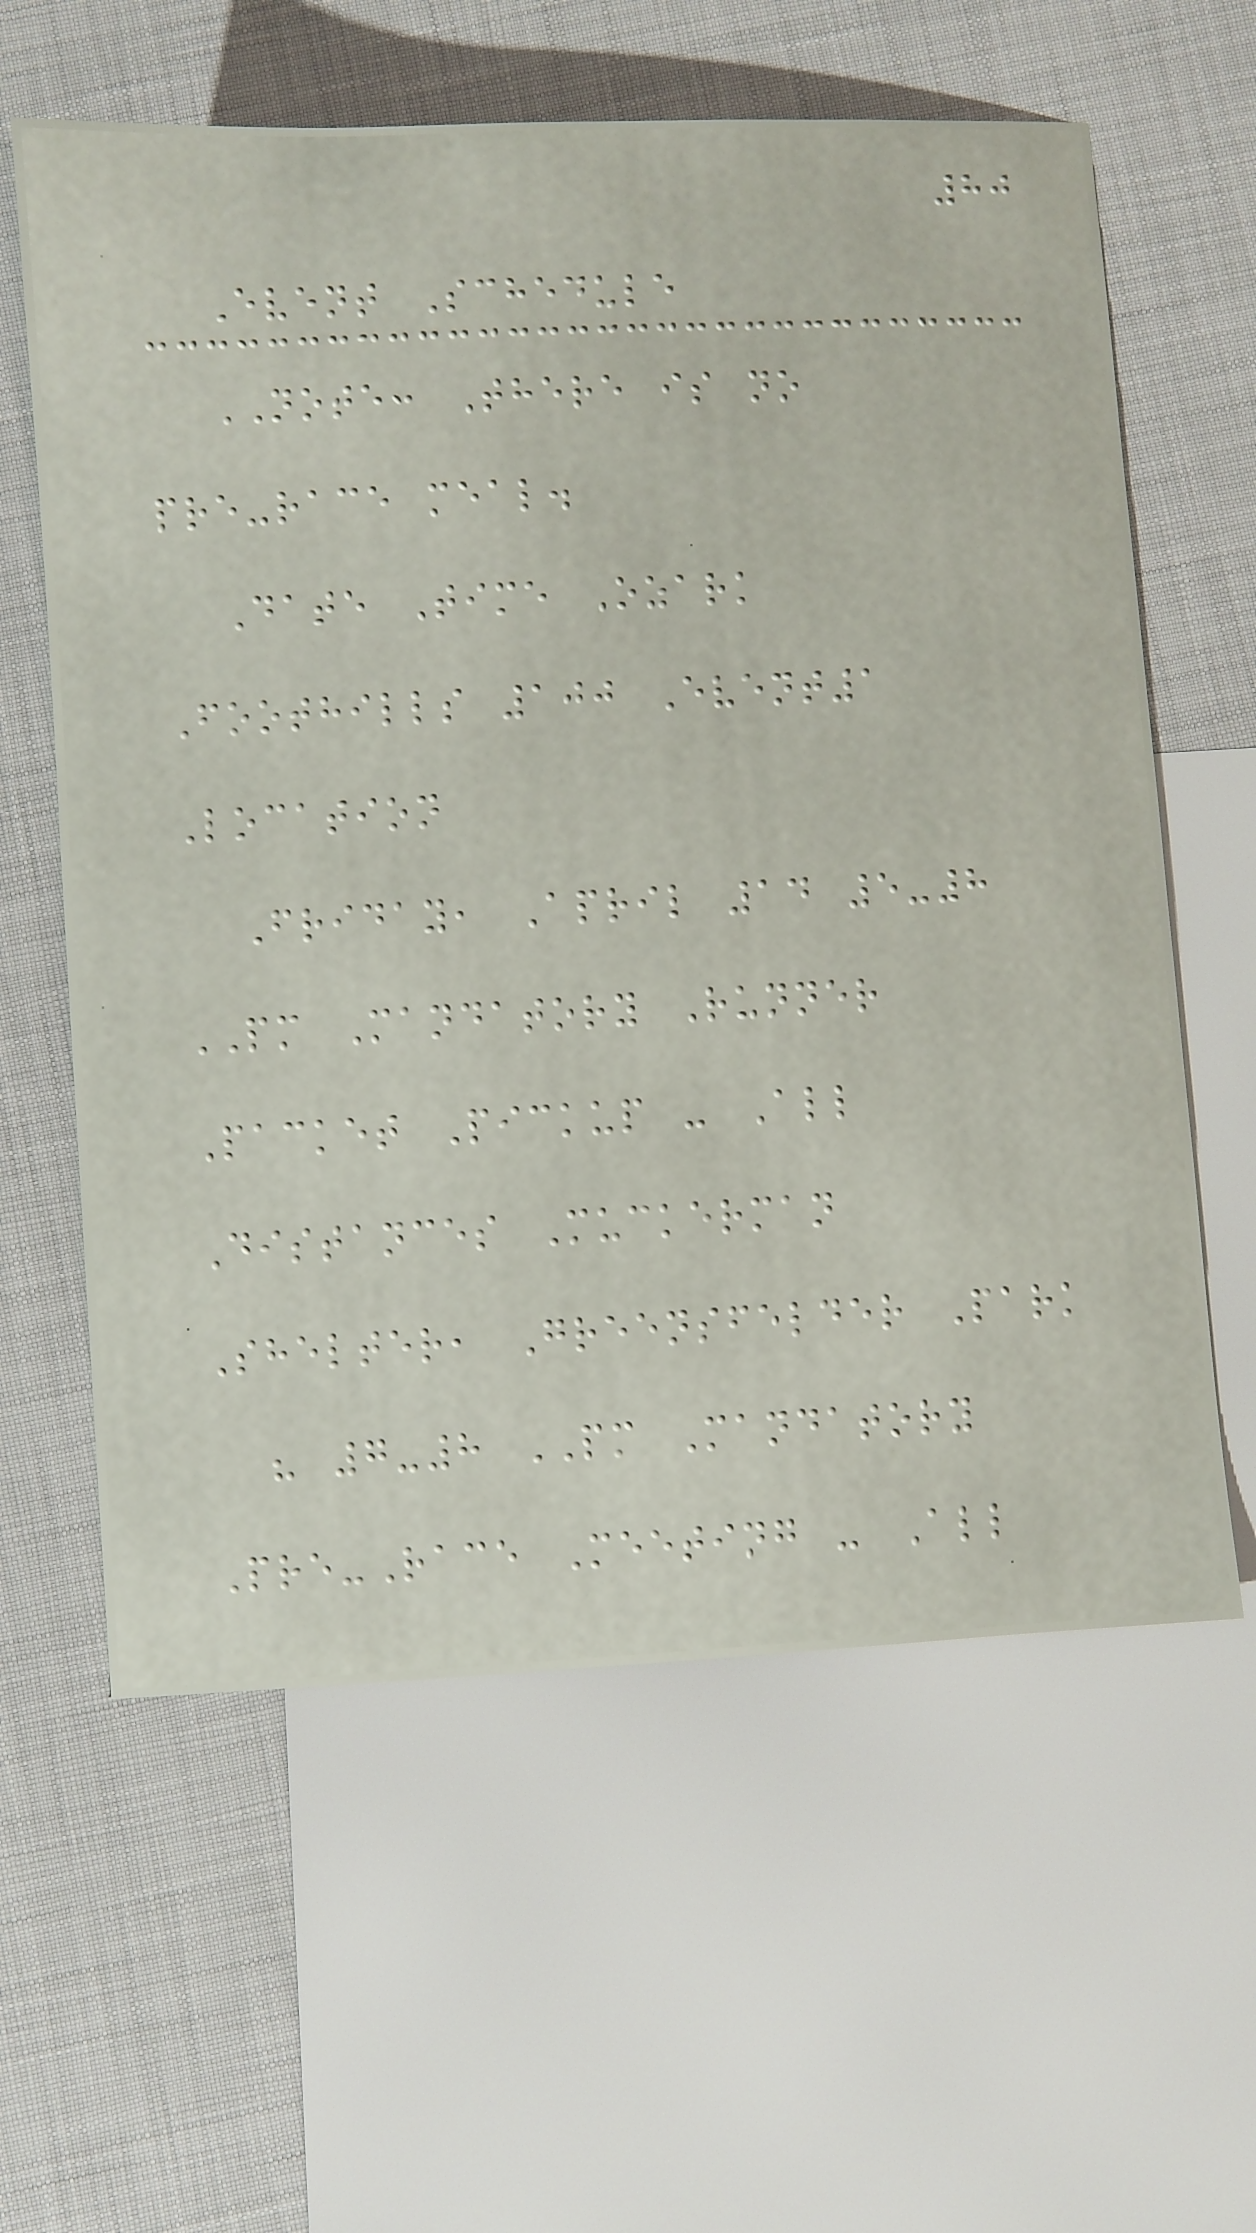80
Event Schedule
NOTE: There is no
pre-race meal.
Date Time Ozark
Foothills 100 Event1
Location
Friday, April 14 5-8
PM Mandatory Runner
Packet Pickup - All
Distances Muckerman
Shelter, Greensfelder Park
" 7-8 PM Mandatory
Pre-Race Meeting - All
